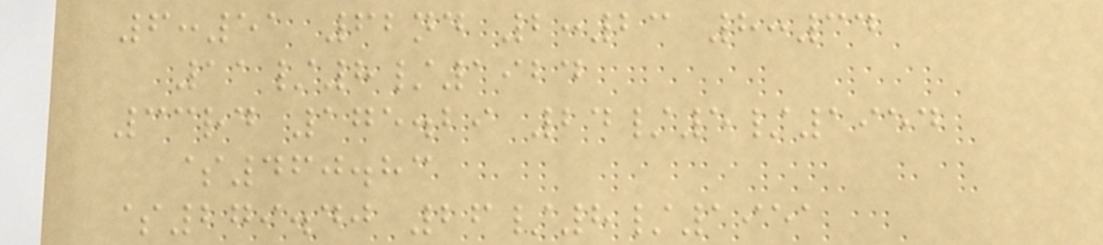6:51 62nd 2:23 8:34
11/8/1924
33rd 175.29 24/5/1954
$460.83
$279.40 26/8/1951
